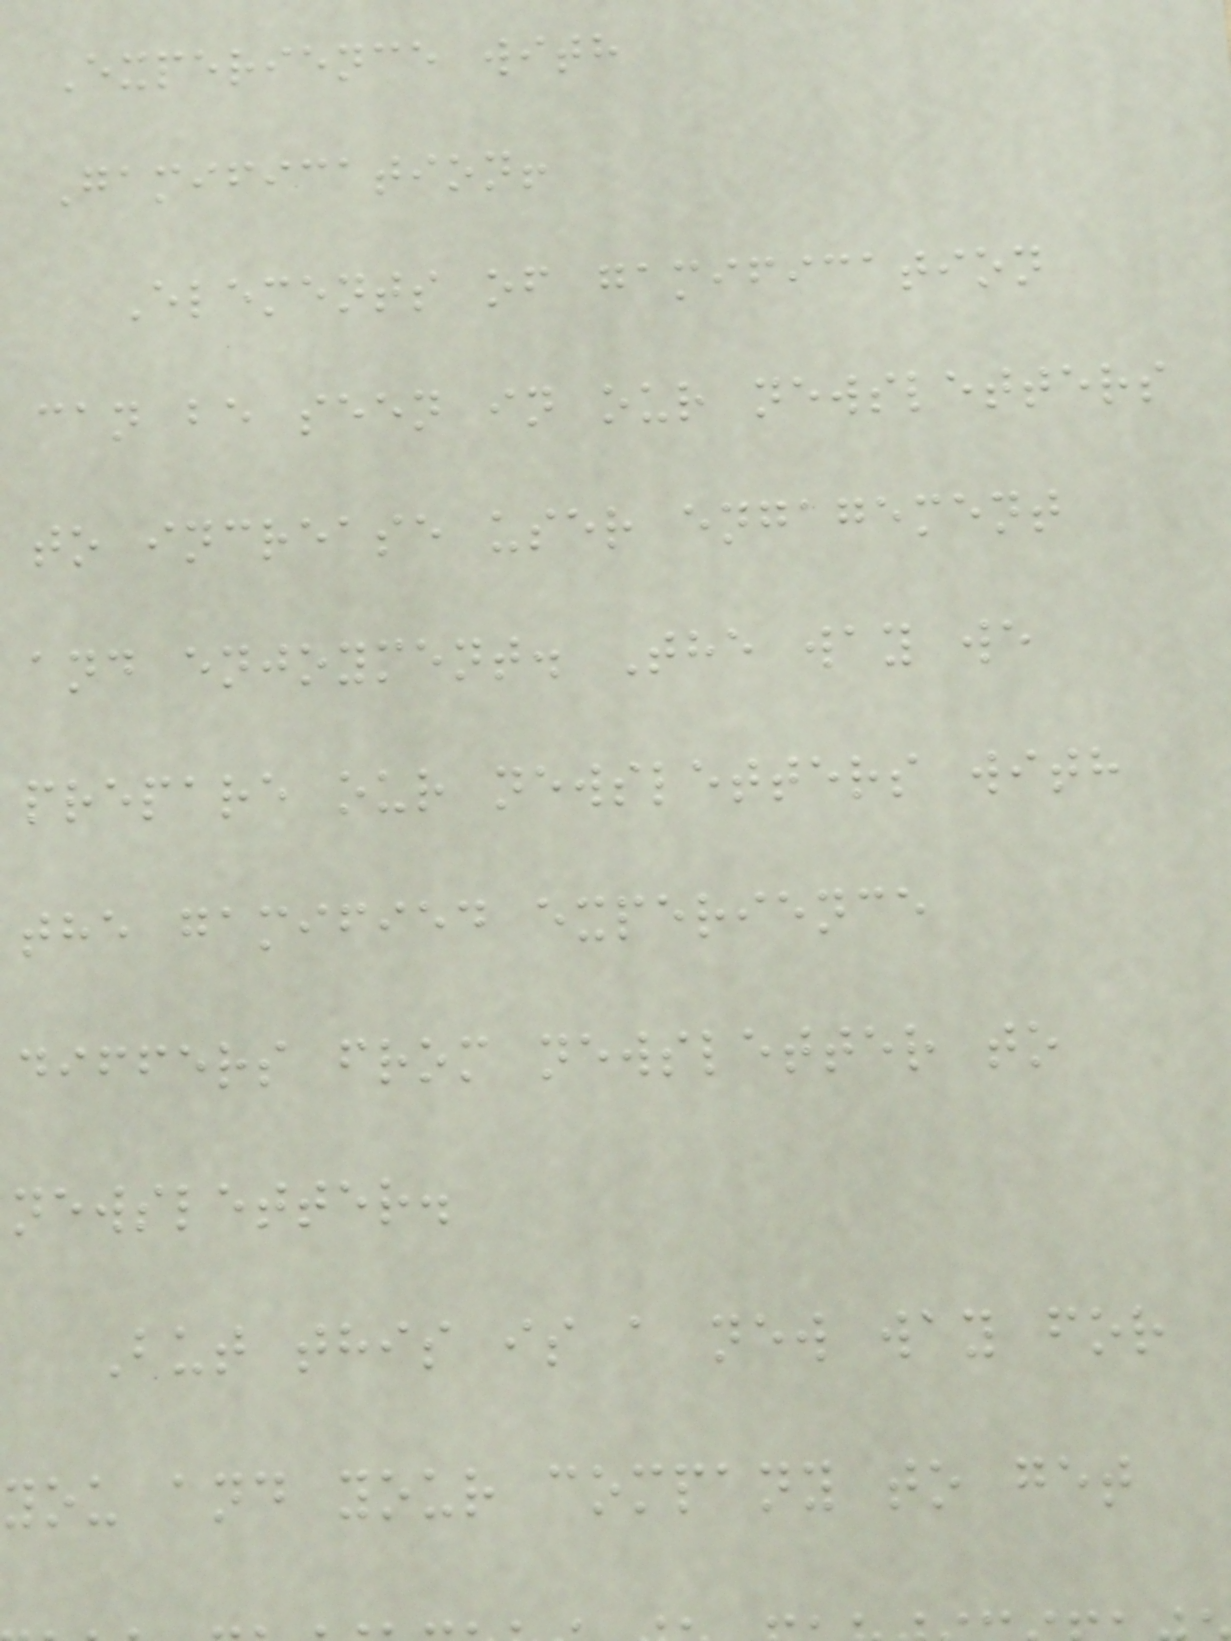Experience with
Gamification!
Elements of gamification
can be seen in our newsletters
to increase user engagement
and enjoyment. The way we
prepare our newsletters with
the gamified experience
differs from newsletter to
newsletter.
But this is a new way for
you and your company to get
